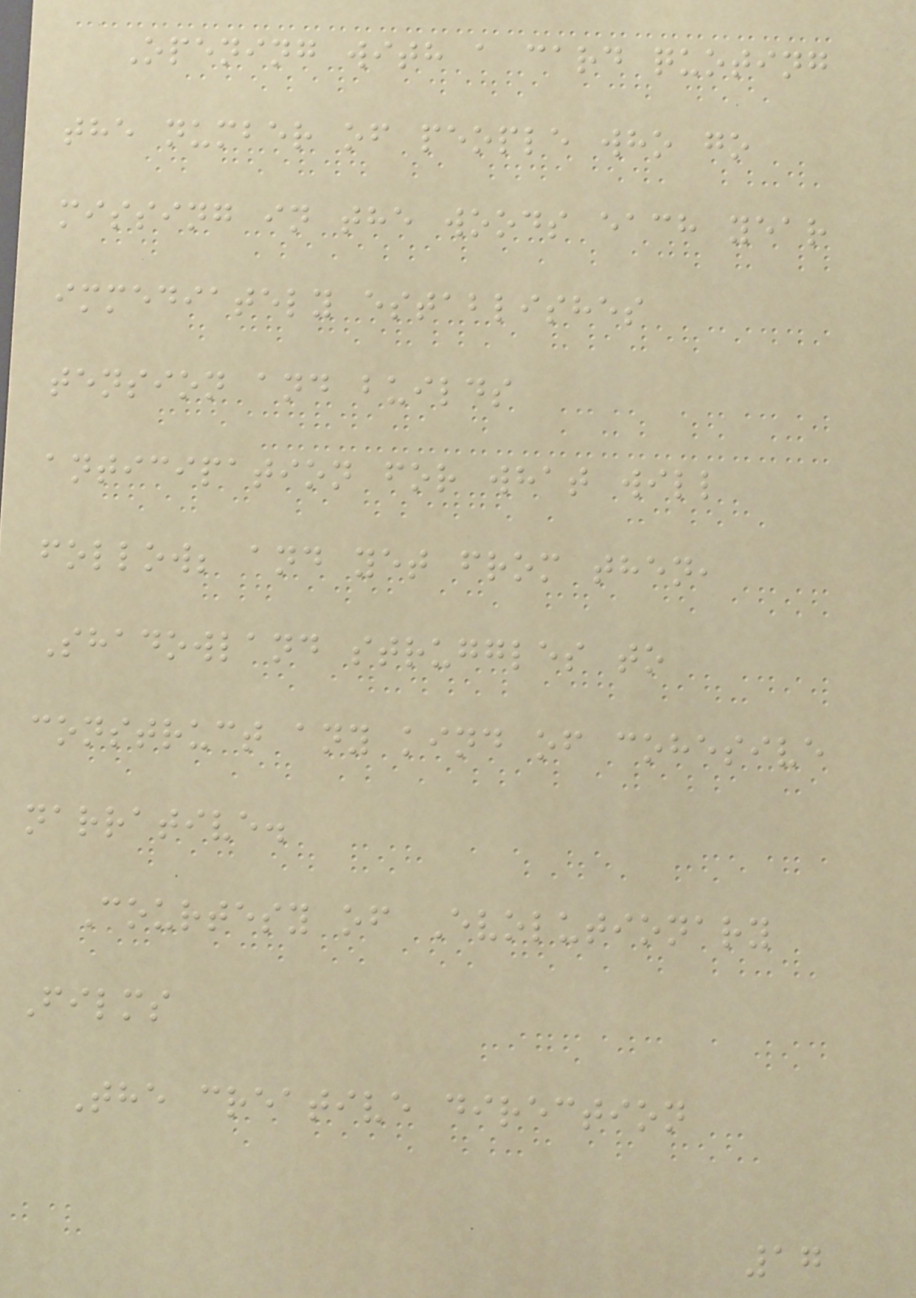Opening with a card quoting
the number of people who go
missing in the woods each year
immediately establishes
tension and builds
anticipation for what will
follow; and yet from then,
Shadowland struggles to
construct any kind of cohesive
narrative.
Courtesy of Evolutionary
Films
The creative direction
17
